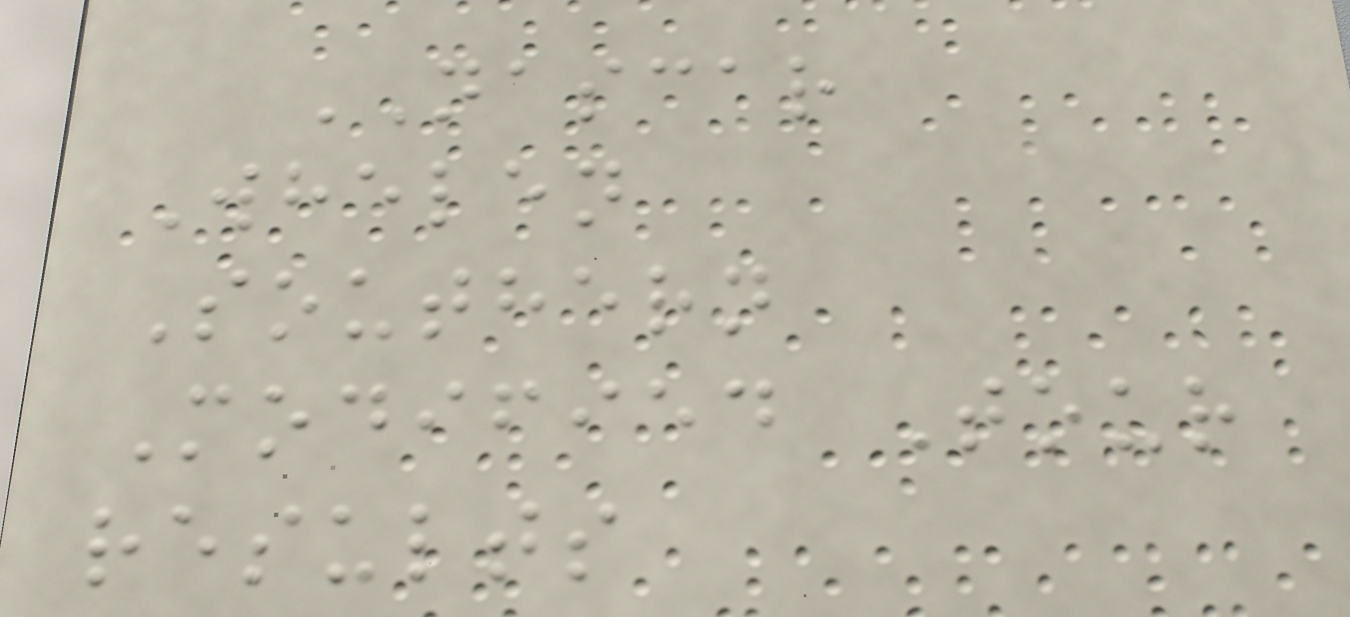NASCAR
Whelen
Southern
Modified Tour
results
